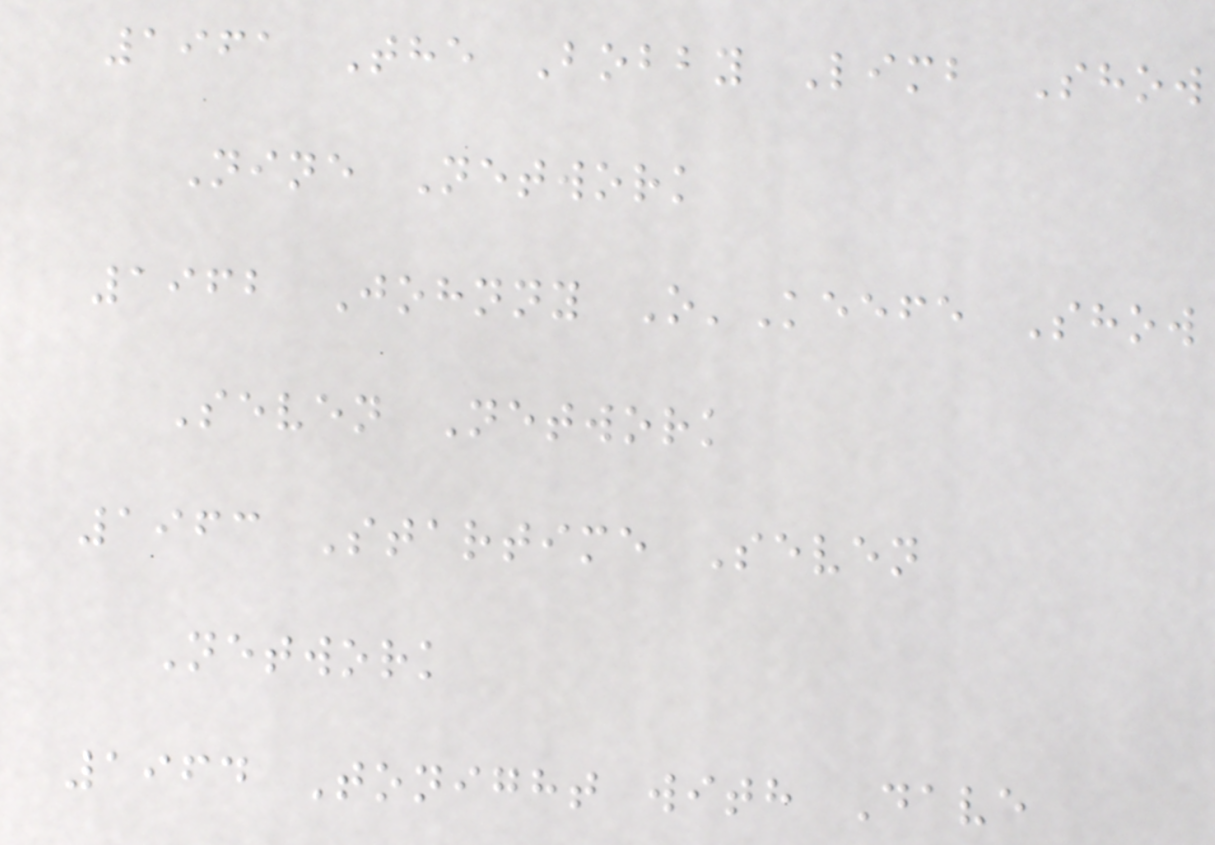1961 The Bobby Limb Show
Nine Network
1962 Johnny O'Keefe Show
Seven Network
1963 Startime Seven
Network
1964 Tonight with Dave
